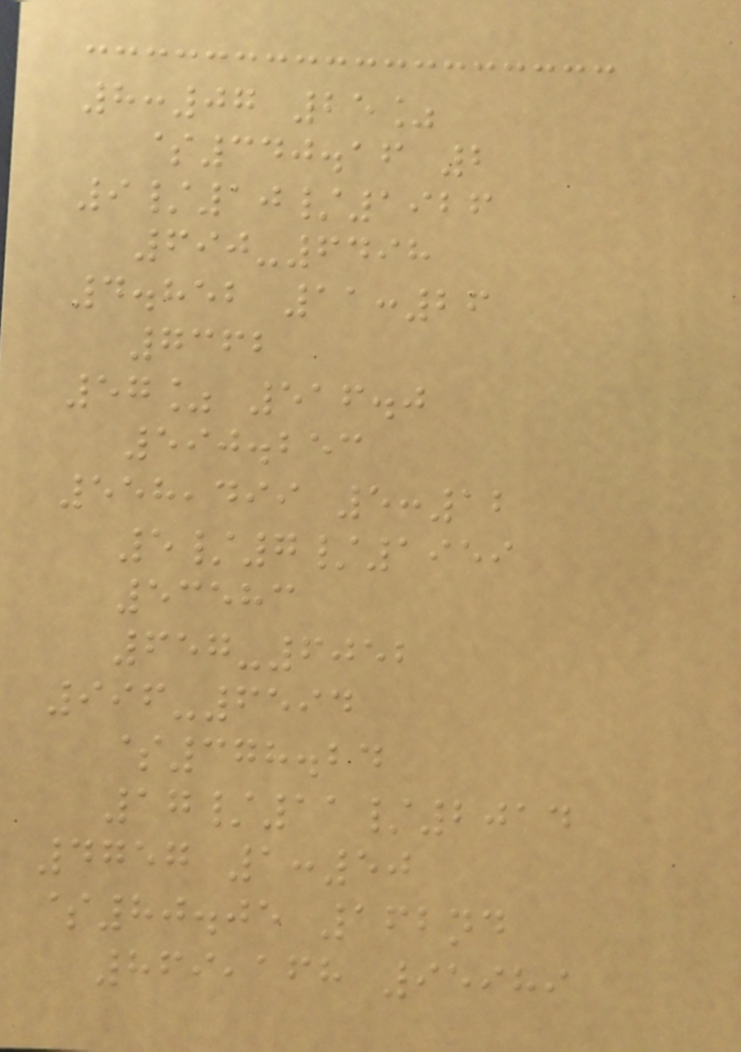8:07 25%
$340.16 2
9/10/1926
690-6498
4.852 11:26
7362
57% 516.0
590.253
558,499 5:12
5/7/1959
53583
657-6052
996-6594
$378.24
17/11/2014
4757 1:50
$80.05 162nd
869,168 95989
